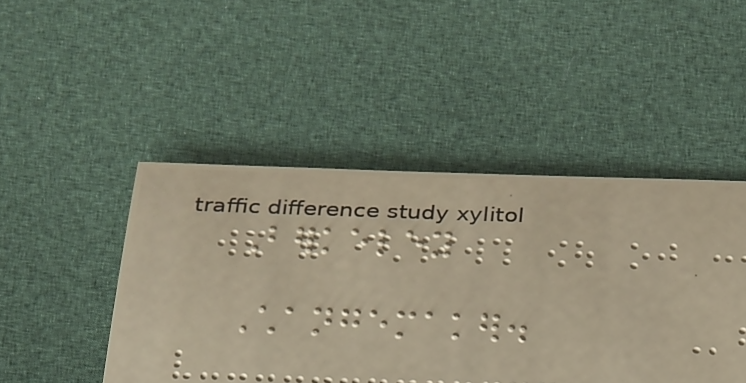Berkeley
Changemaker.
